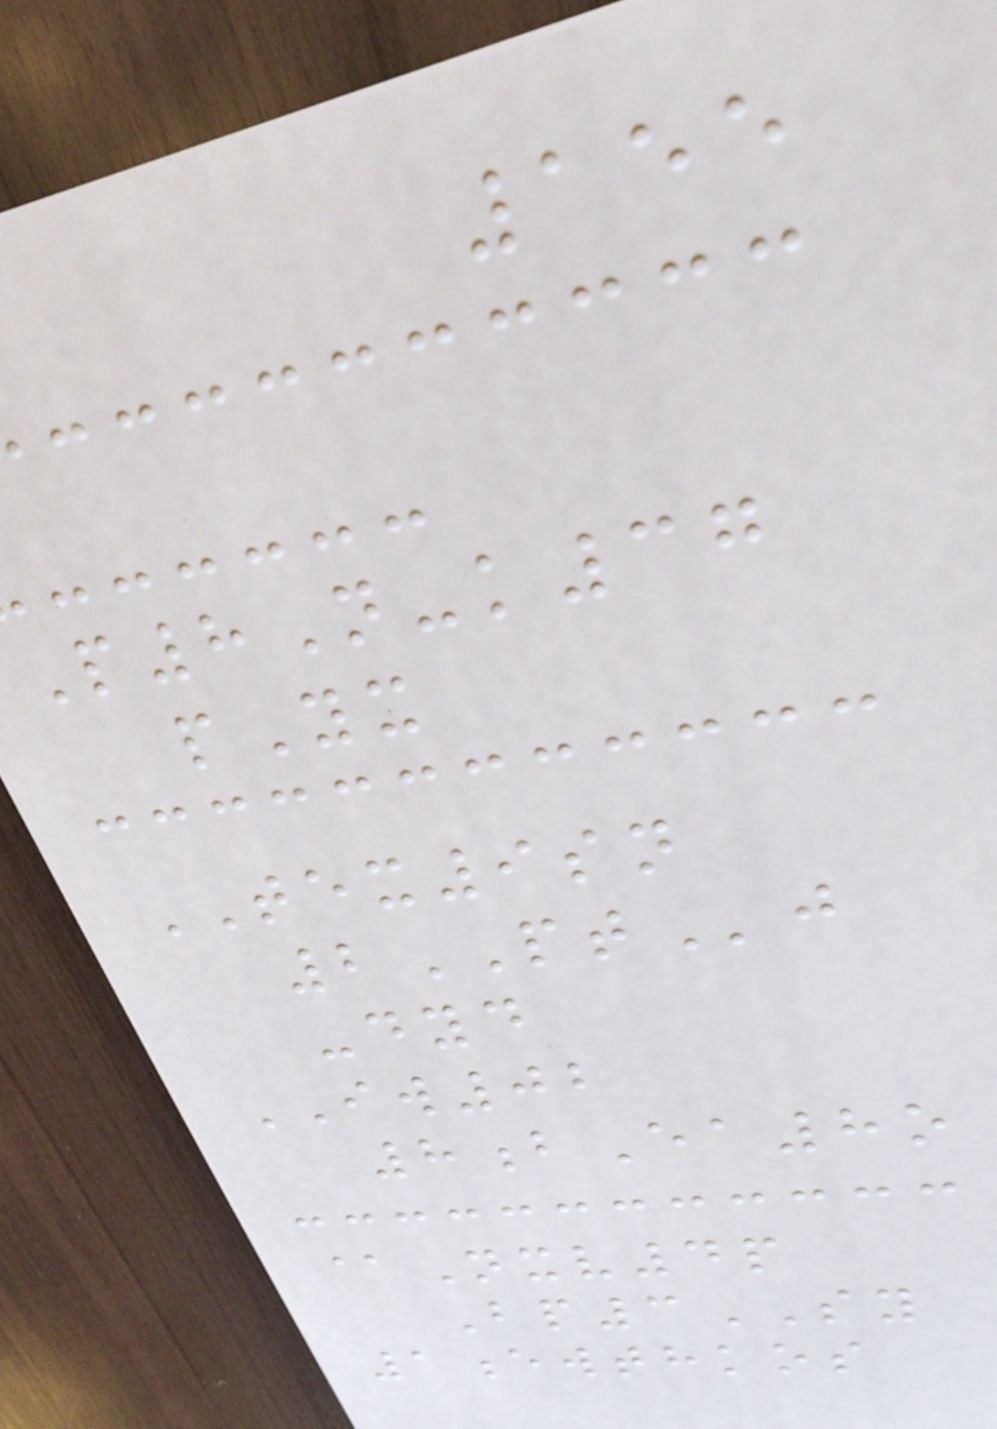155
P8N-k37
pYx
TEX9sn
2PTj
-dyd
IW02
8bEa8o
@Nxv4p
Bp3SY
1ewthkos
